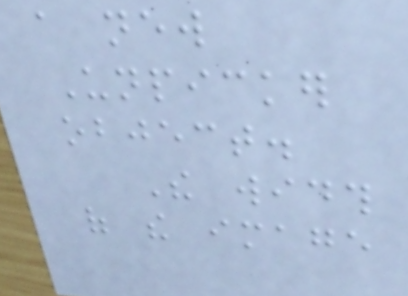a new
Unpicker
object.
The width
of the image
